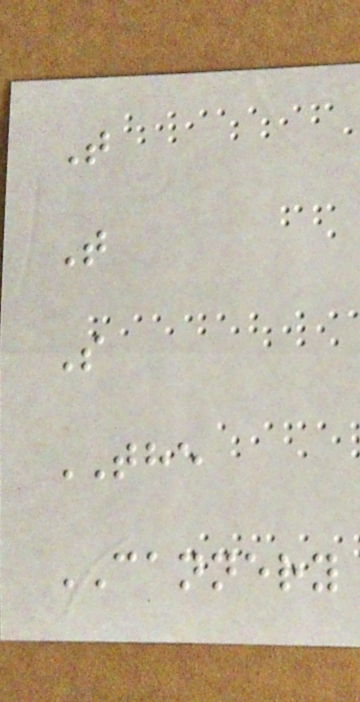T
T
S
THE
CANNERY
